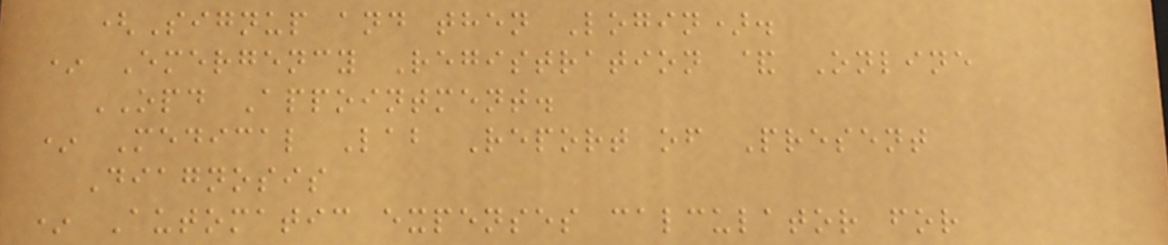(Signup and then Login).
* Emergency Registration & Online
OPD Appointment.
* Medical Lab Report of Present
Diagnosis
* Automatic expenses calculator for
